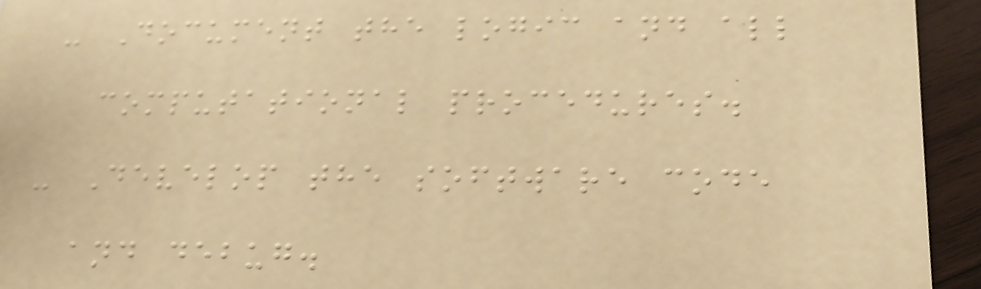- Document the logic and all
computational procedures.
- Develop the software code
and debug.
